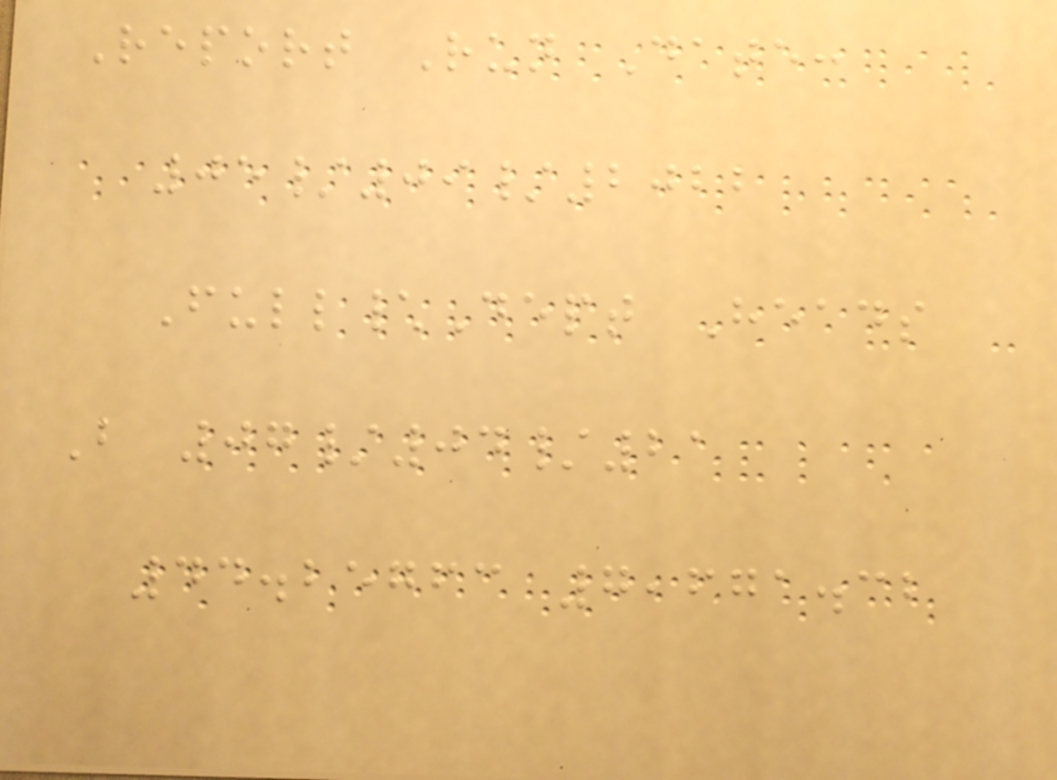Report Run Date:
05/09/2022
Full\Dept Heads
B 07/04/21
44.25763 7,671.32
